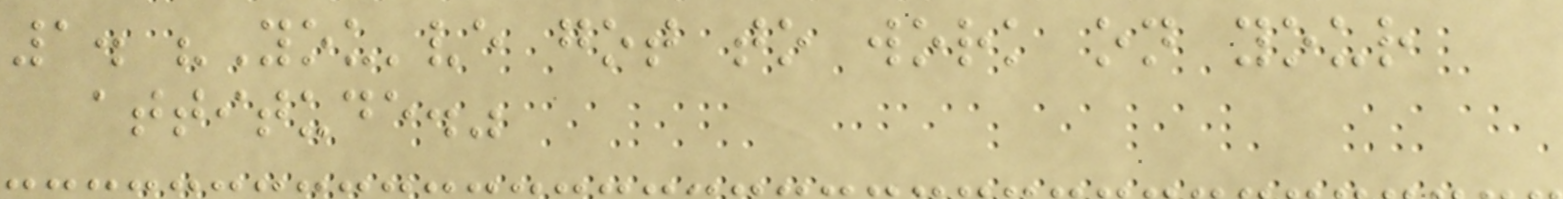1. "You've got to work on your
attitude."
